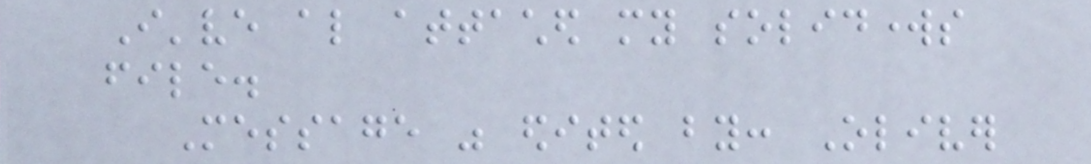I've also attached my solidworks
file.
Message was edited by: Oliver
